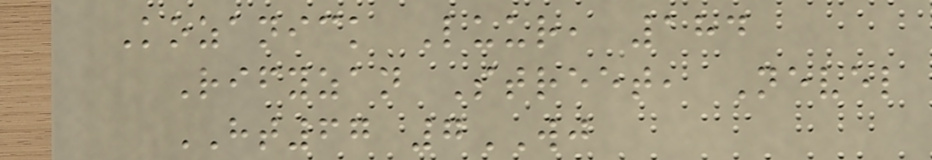Kozanick Luur, 184
Rifyzan Street, Nevel
HT67 7WJ
